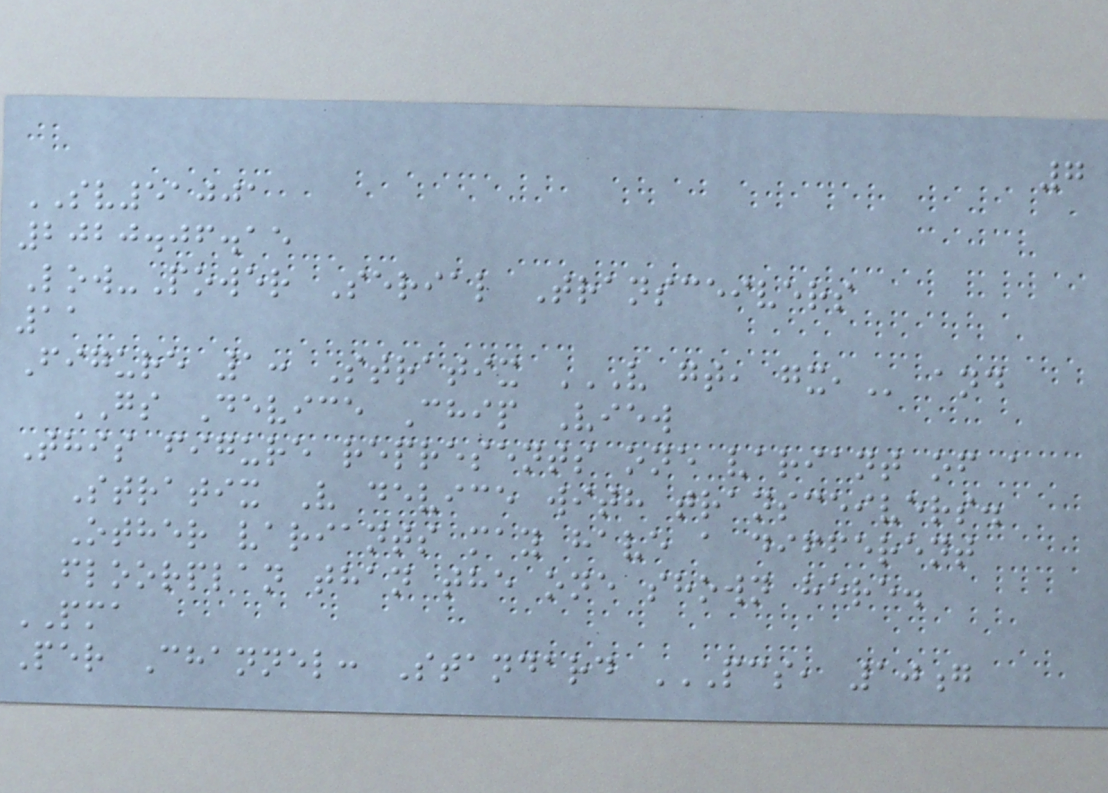7
SV51001
2020.06.15
Low-Power Serial Transceivers
11
Figure 1: Stratix V GT, GX, and
GS Device Chip View
This figure represents one variant of a
Stratix V device with transceivers.
Other variants may have a different
floorplan than the one shown here.
PMA
Per Channel: Standard PCS, 10G
